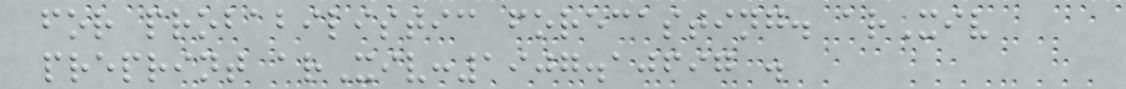for probabilistic forecasting. arXiv
preprint arXiv:1907.10697 .
